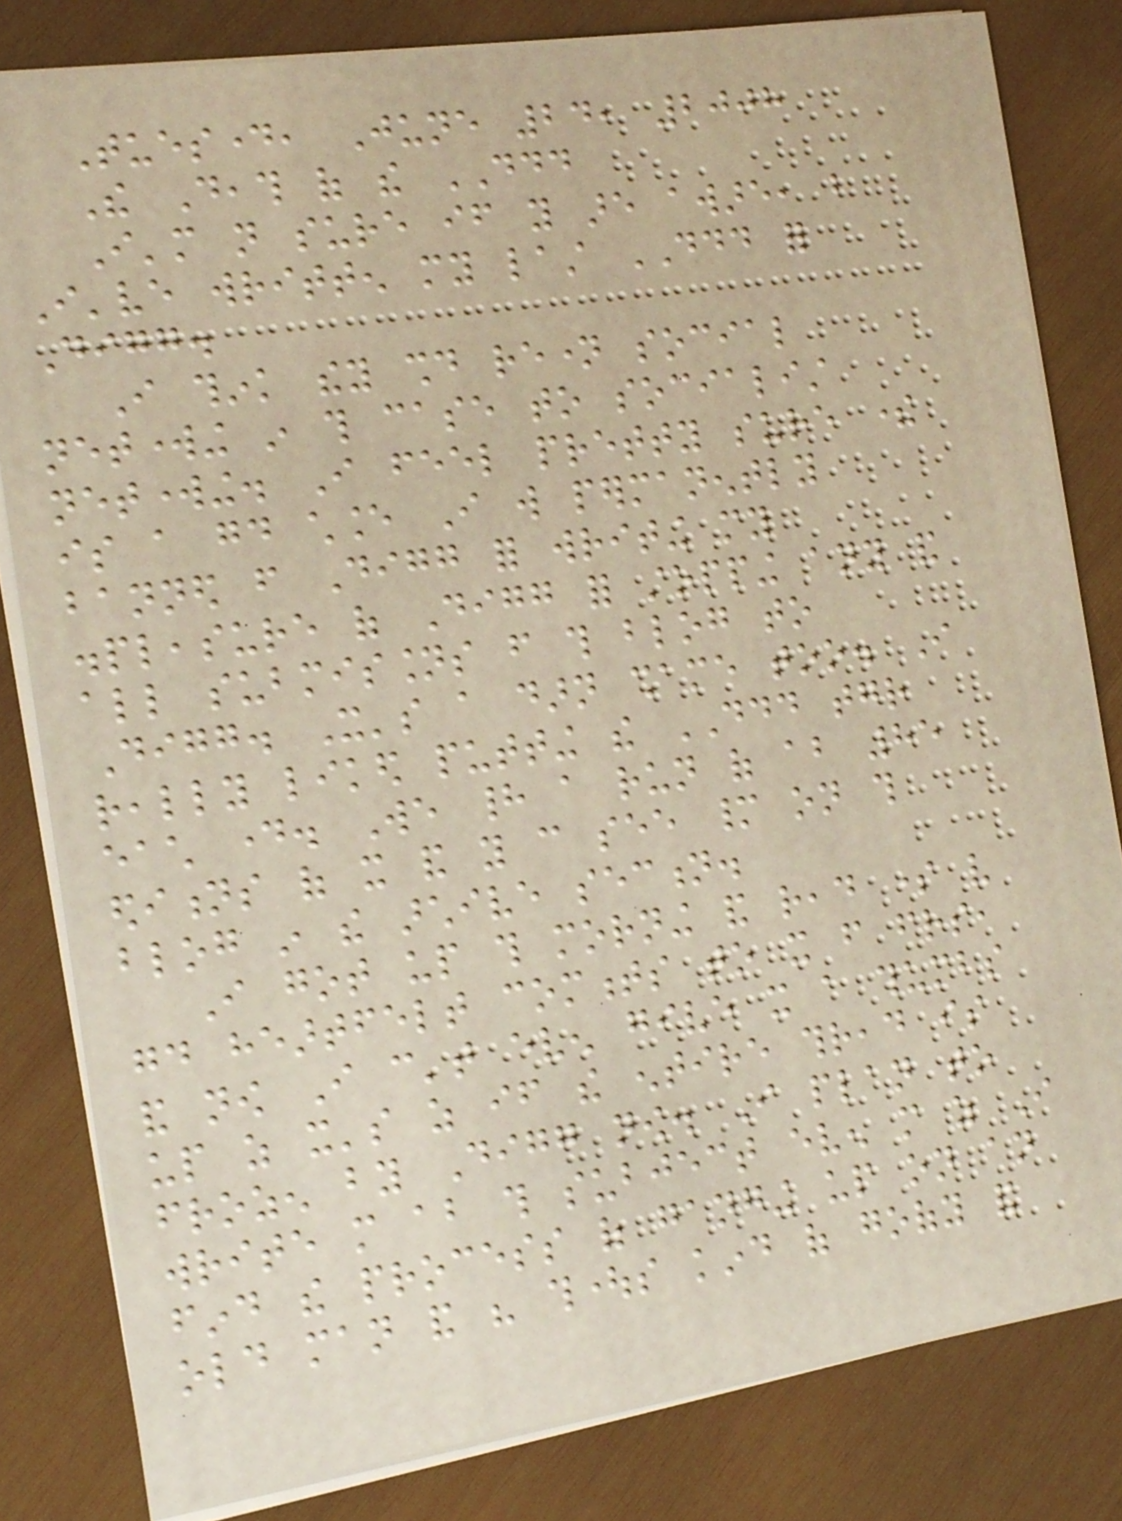Tuesday, June 24, 2008
The Death of the DDD
I'm not sure if you are aware, but
I've written my last DDD for
Digg.
I think they should rename social
networking in this case to socialist
networking. I feel pretty sure there
is a good chance I will permanently
banned from Digg for writing my
displeasure of Digg for stopping any and
all submissions from this blog to
Digg. It's a darn shame too. I
really liked putting the DDD together
each day. We had a run of about 85
editions of it and you can see many on this
blog in the archive section.
I got up this morning and read some very
good heartfelt comments to it from friends,
and now I can't even give it a thumbs
up as it's as if the entire thread is
frozen by Digg now. I plan to
write more about this subject even more as I
find the process of ganging up on an
old man and his thoughts kind of goofy and
